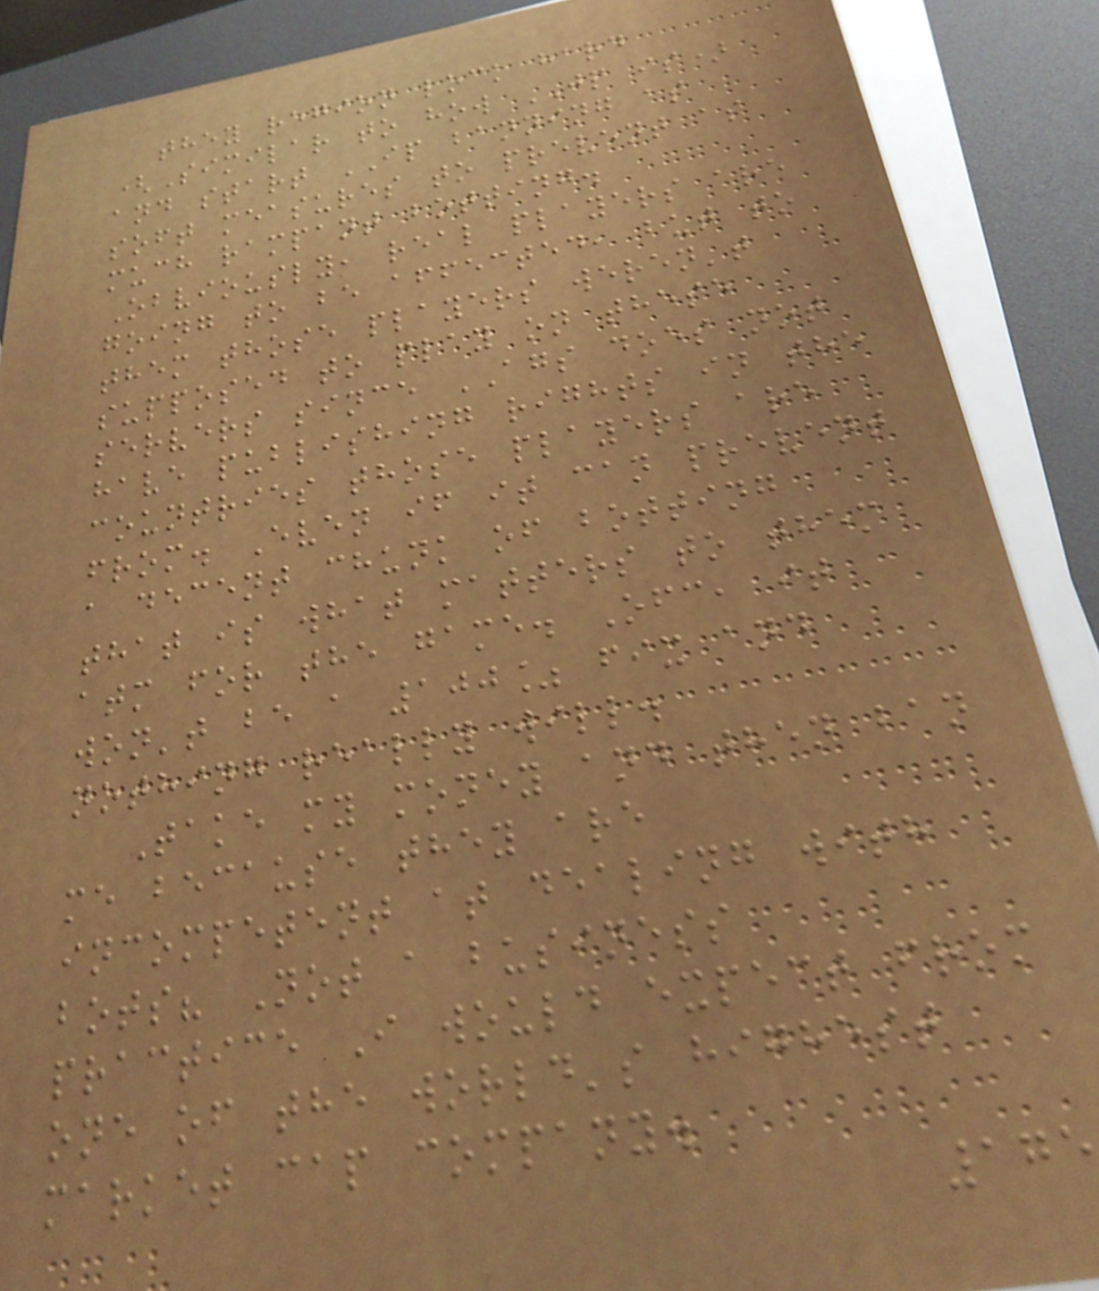they region lock hard
(Similar to how JP is)
and start IP banning as
soft measures to prevent as
much rampant botting.
Obviously, real players are
going to be affected, but to
them those players weren't
supposed to play on these
servers since AGS does not
have publishing rights in the
countries those players are
from. Even if it can prevent
a decent chunk of botting
that is what matters to them
atm for the game. Ofc, it
won't be a 100% fix and
nothing really will.
Take my money and then ban
me because they are
incompetent at dealing with
bots? Not a business
practice I would expect from
one of the world's highest
market cap company.
175
